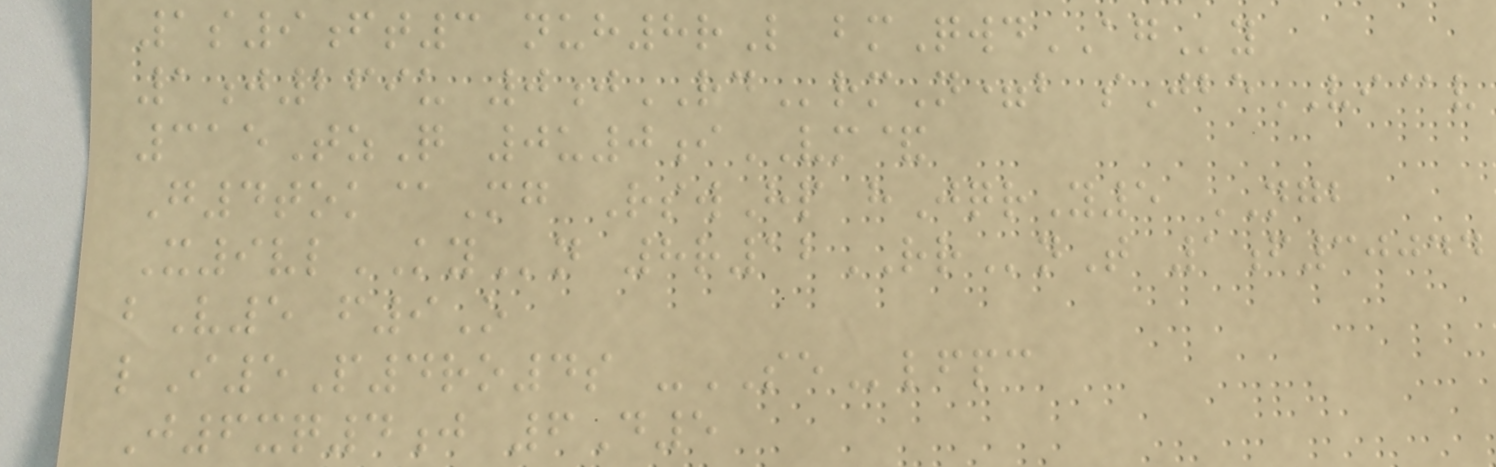1s9ft3 nuh8rL bmQwdAGy
1j269u 0jRDrmN=b sJbeVI@v
315TzQ 0u0iVM&
G4tok@Mg RswHp hJqrY5 NGB
X9vlKYn 8r12RRnT 1f30044
bV5 f9O
lI5P4ro4s -SElfpc
J6xq4j 6D5
